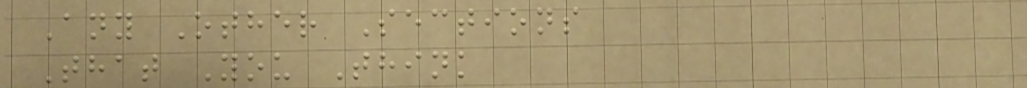Any Other Sections
That You Think
